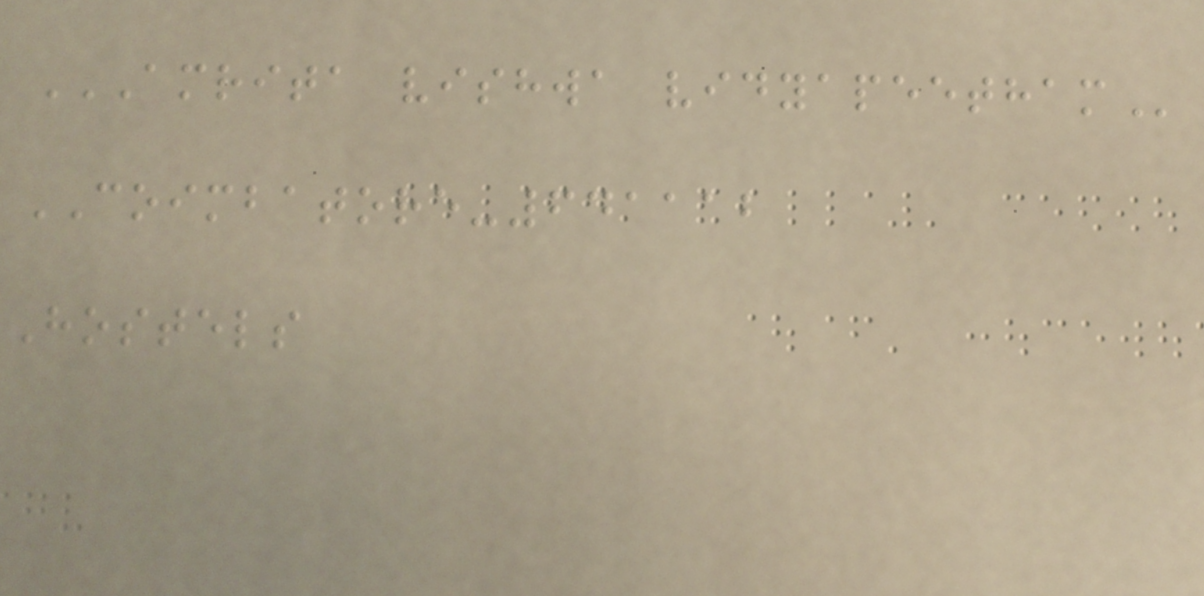AMRITA VISHWA VIDYAPEETHAM
COIMBATORE-641112
Hostels
